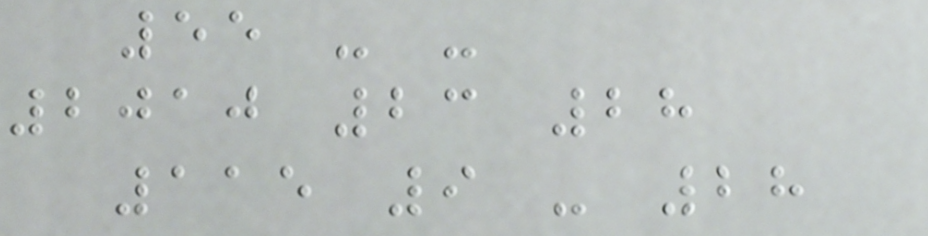55 - -
2010 23 28
115 9 - 28
